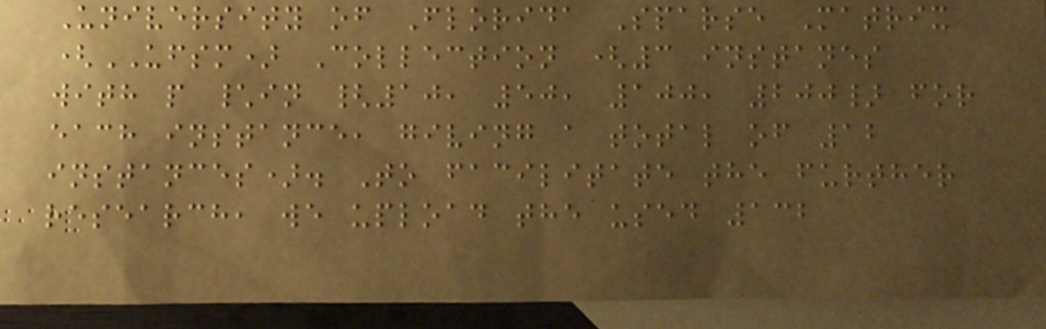University of Florida Sparse Matrix
(UFSM) Collection (3 instanes
with p \in {10, 50, 100, 200} for
each instance, giving a total of 12
instances). To facilitate the further
research, we upload the used 132
